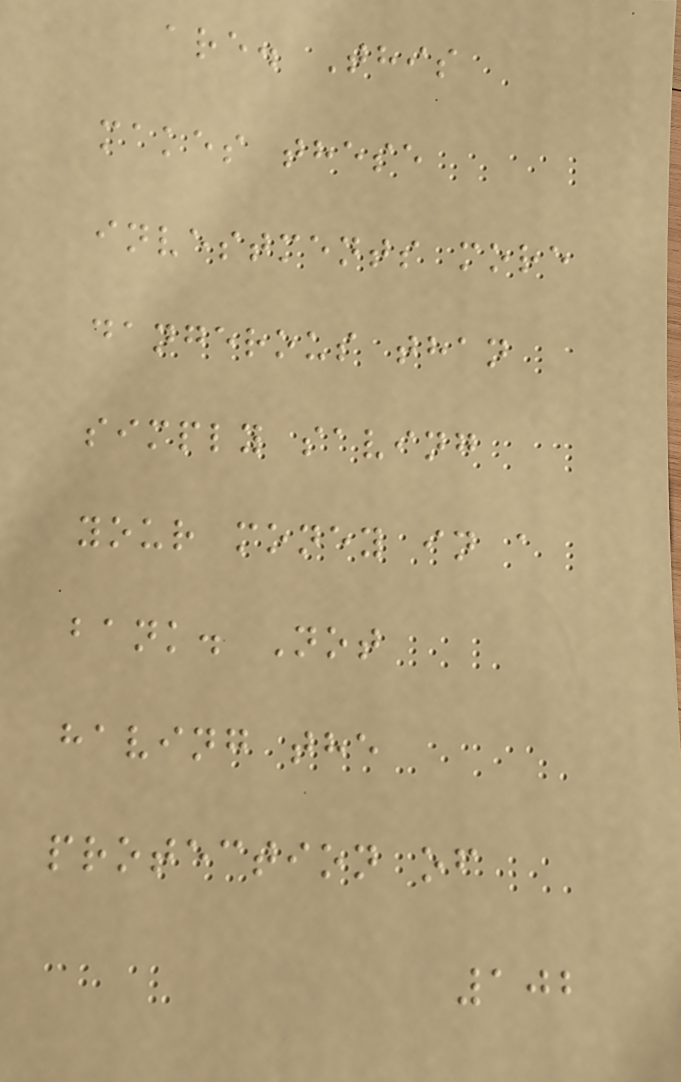are. This
makes these
investments more
dangerous than
simply saving
your money in a
bank. Not
having the
protection of
102
